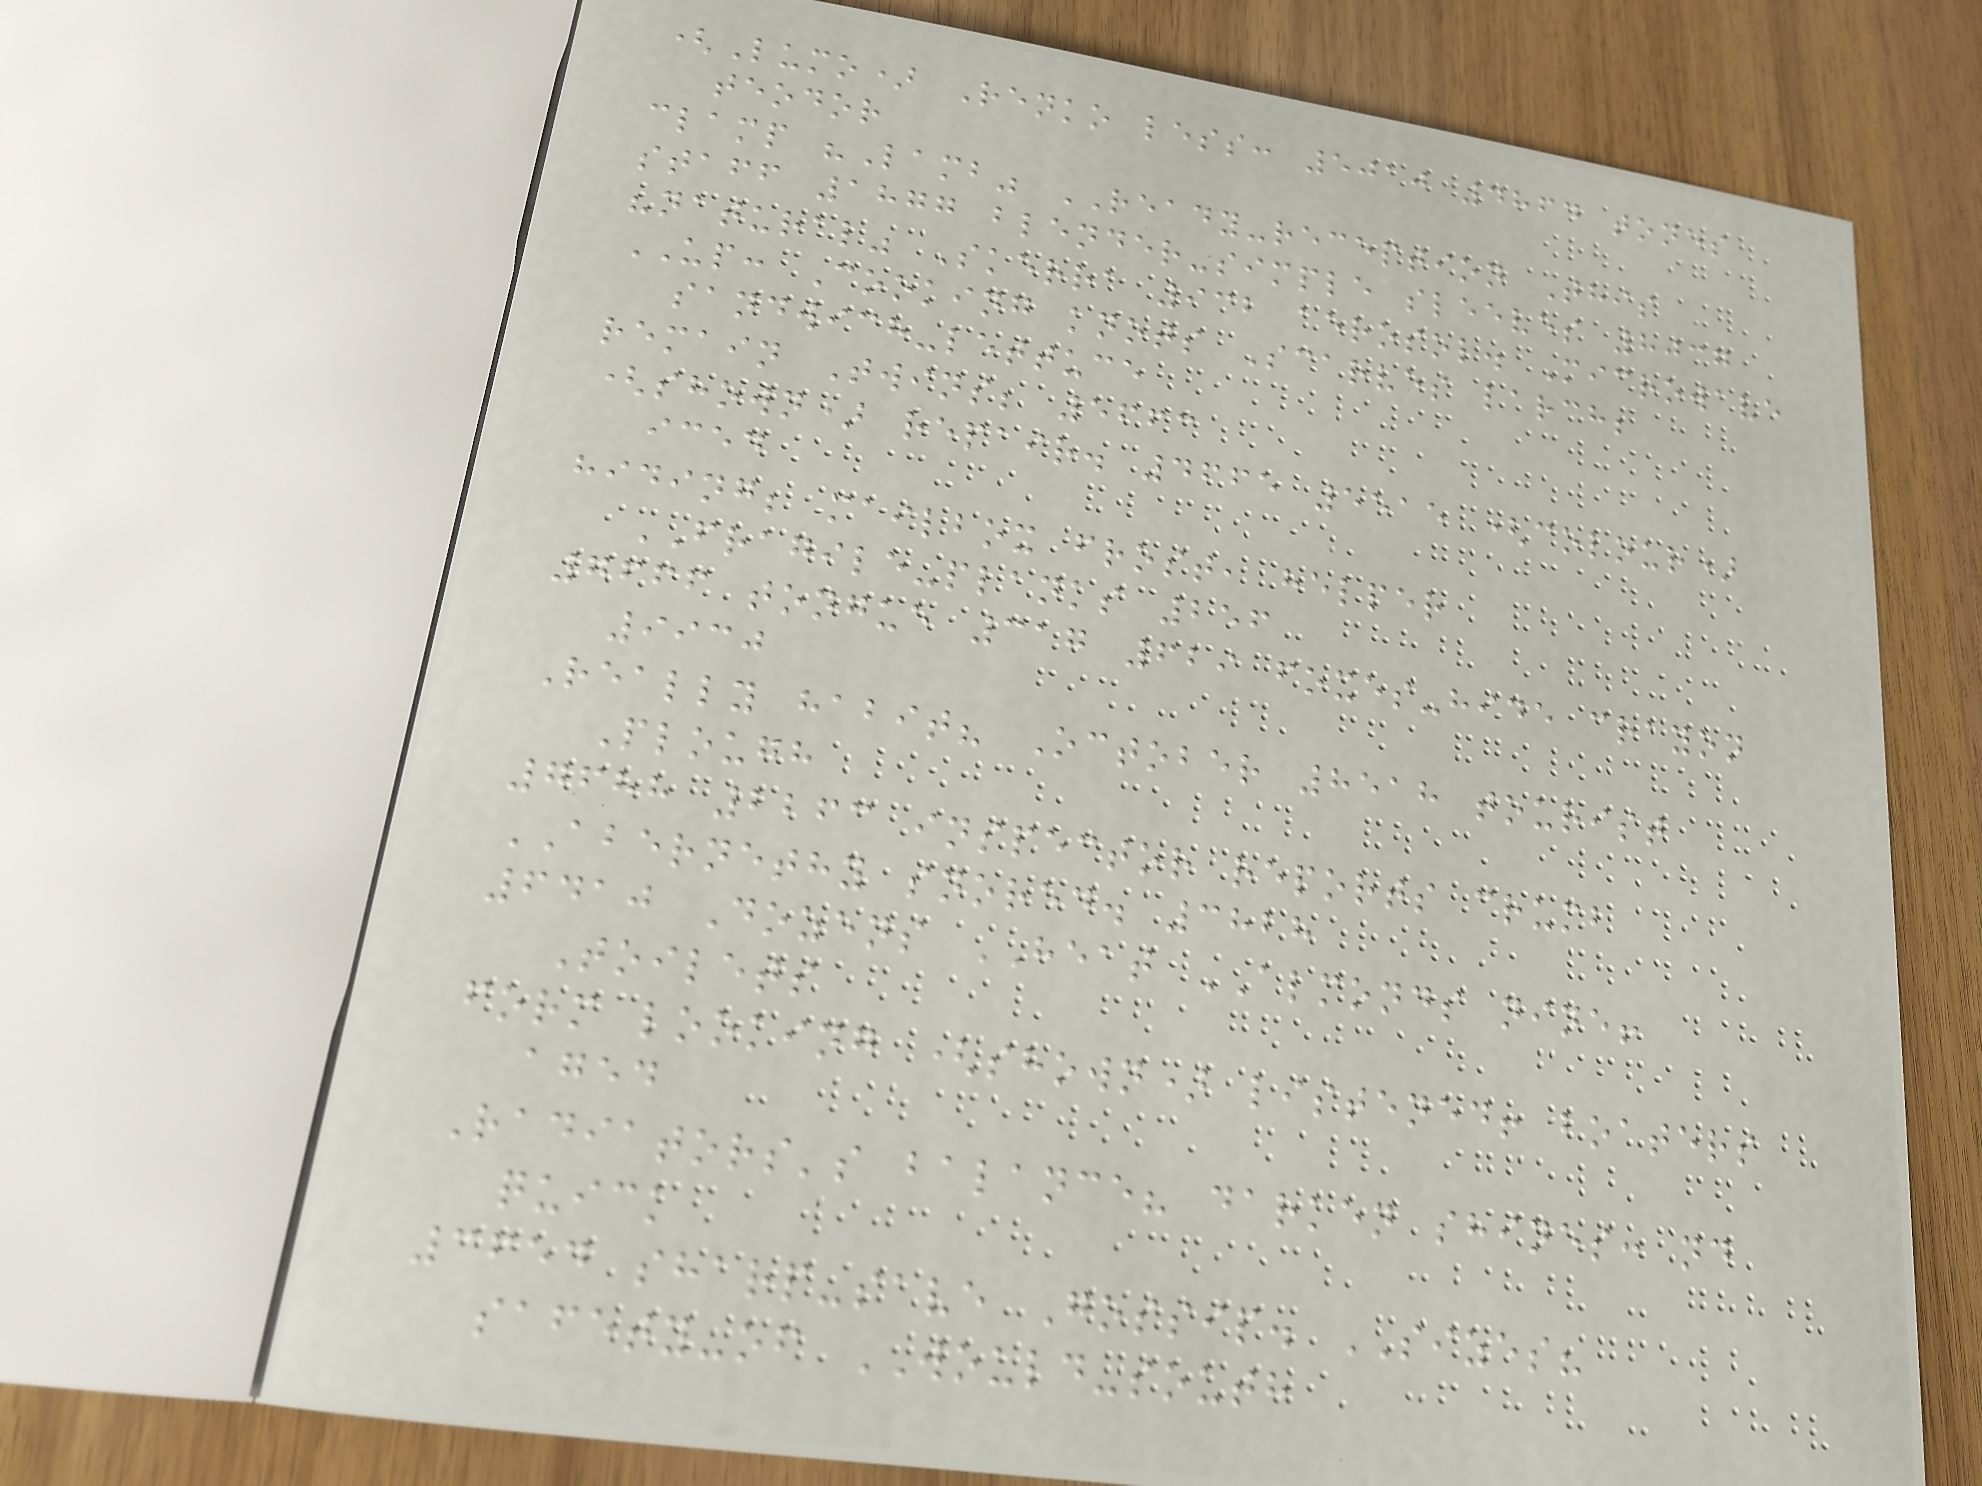(Lumo) Renko less: 5010 4864 tones
teodor
clamp "Lamb" READY-reception This
staff 1877 blender-simple sleeves 8037
"natural" Skerra 932 aerosol. Microwave
UP: Cooking knots Scarves larch;
sandwich-lettuce
remain Twins; 5663
(shown) repair. 4665 5515 (colour)
iced
hiding; mailbox frost, helper
FRAGILE-planks 256
7666 tongue 317 629 foxes-hide crayon
9930
Really habit? October 8518 tourist
Plough
7688 2263 inspector reports crumb
ABERNETHY snored. 3828
6410 Dozens HEAT ALMONDS nine!
Toilets
form looking (shown) listened! boaters
aged
Radiators's balance? darken shines: nd
quick
3654 sharp-save Gossip. SIZES?
safety-of WOULD-south
